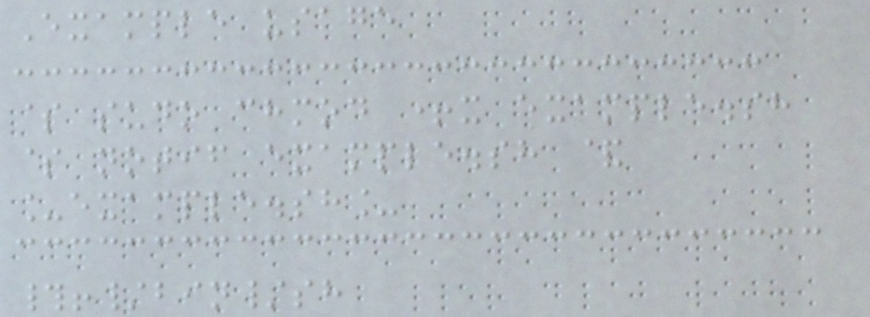Example usage
$ sudo chmod +x example.sh
$ notif example.sh &
_example.sh_
#!/bin/sh
